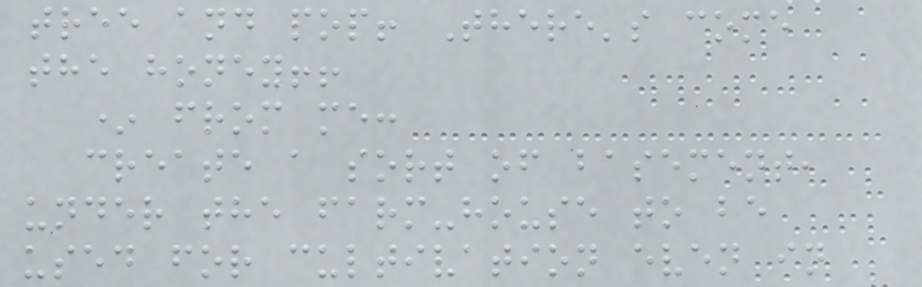tree and pop! There's come
the honey!!
* from me:
create a sort of basement,
under the farm-house to be
used for cultivation even in
